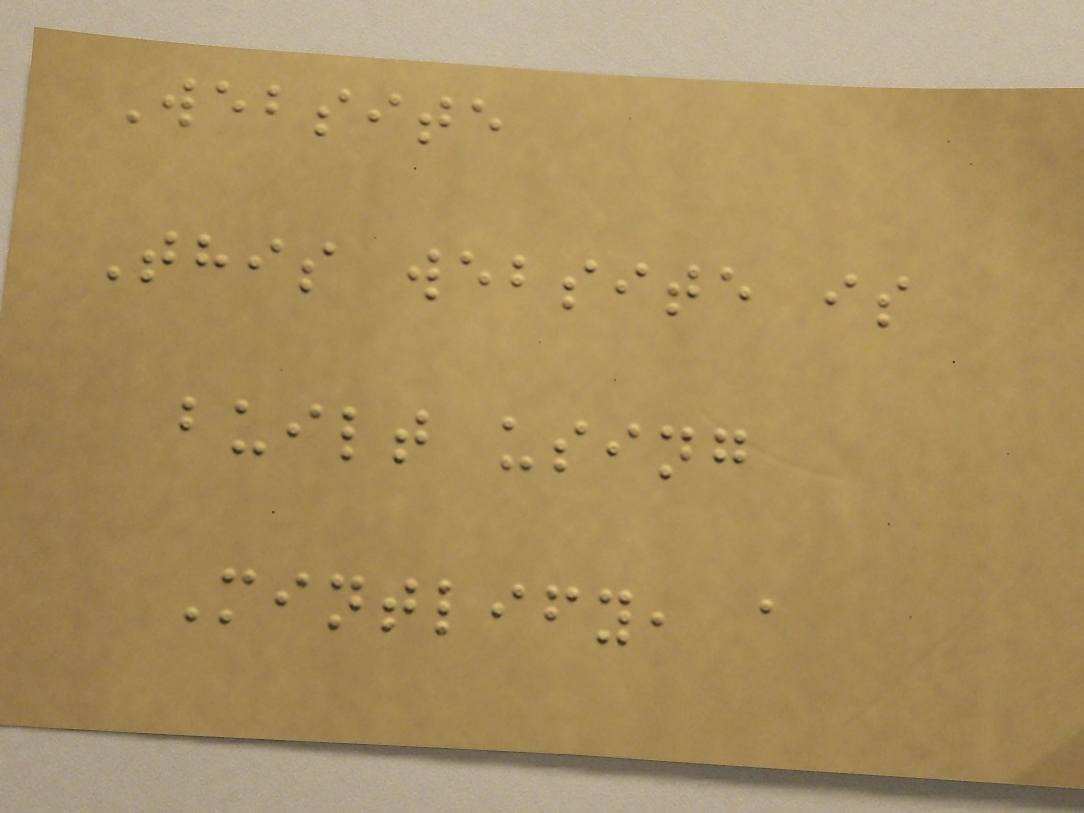Website
This website is
built using
Mintlify, a
